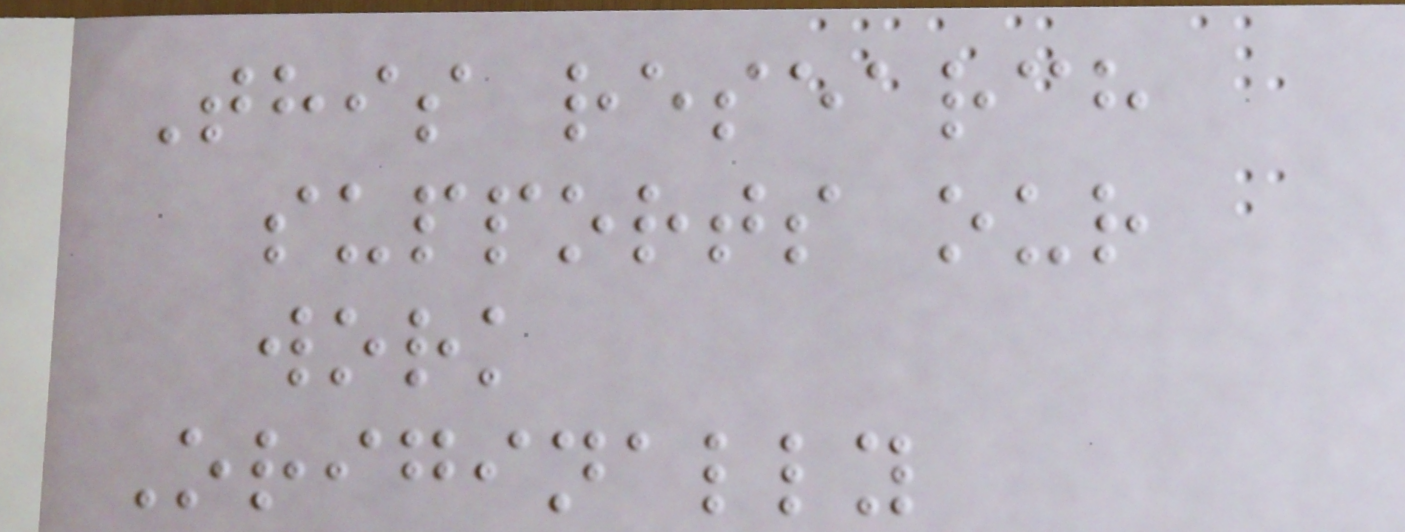This research
supports our
work
Originally
